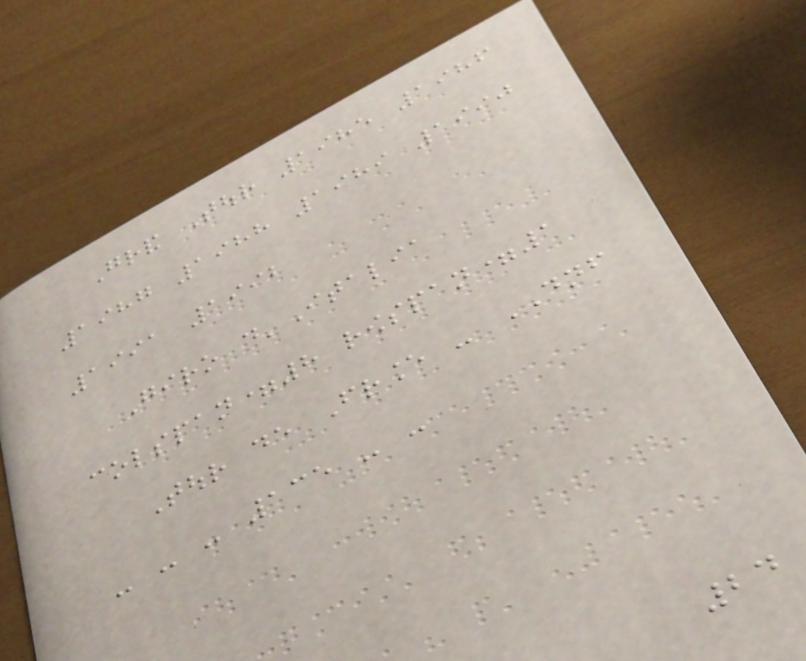Grand Tour 1985 1986
1987 1988 1989 1990
1991 1992
Giro d'Italia
colspan=8 rowspan=1
Tour de France - DNF
- - - 135 - -
24
